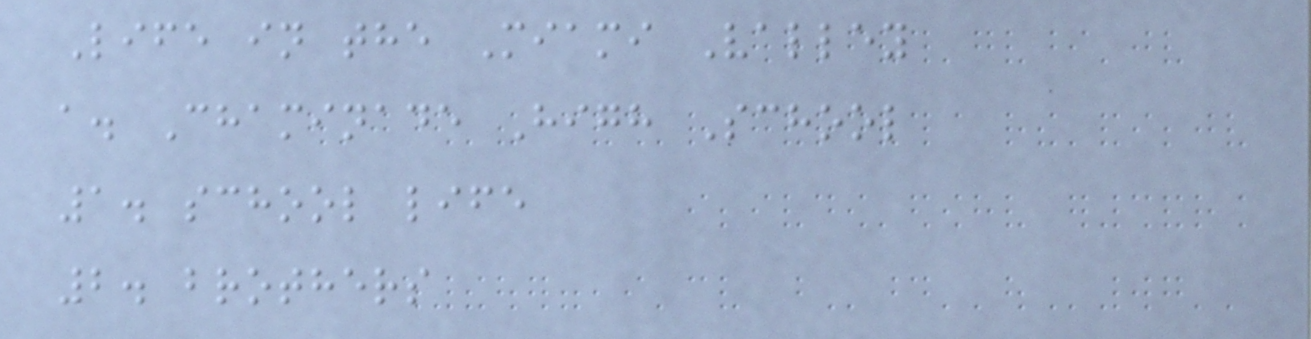Life in the Miami Valley
a. Chaminade High School
1. school life
2. brothers
